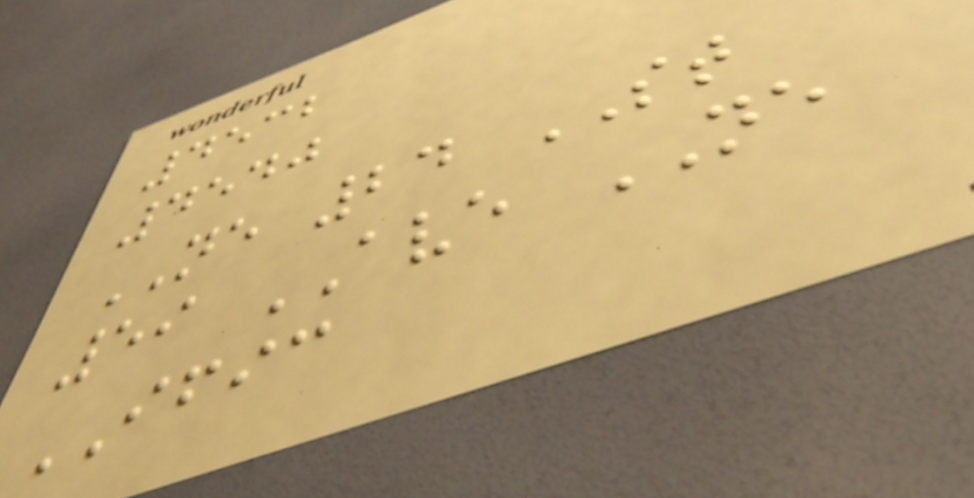4532
4540
NE 24 ST
59 AVE NE
IFIC
